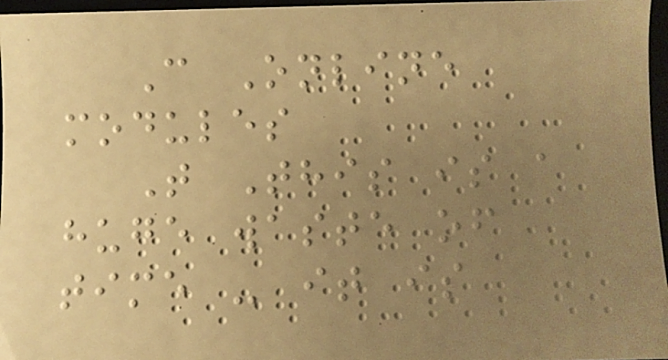C Online
modules
T This is a
huge waste of
time - it is
